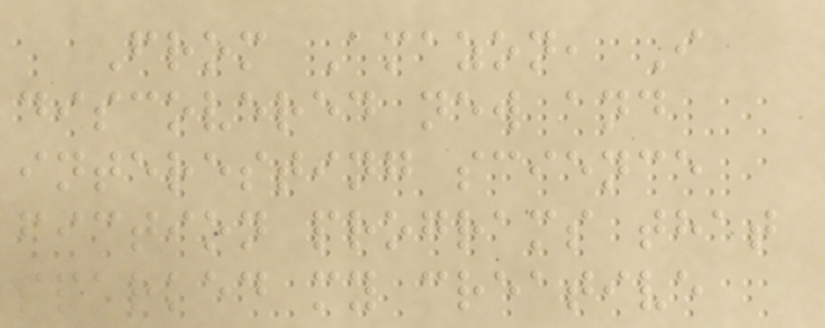From Amazon, I
discovered new and
interesting science
fiction programs that
sparked my creative
